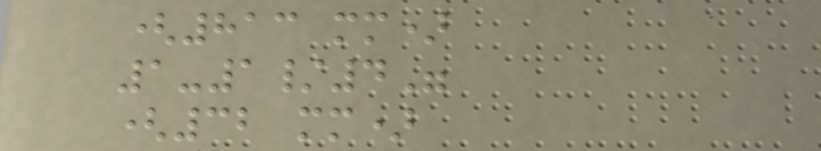(813 mm)
1-1/4"
(32 mm)
